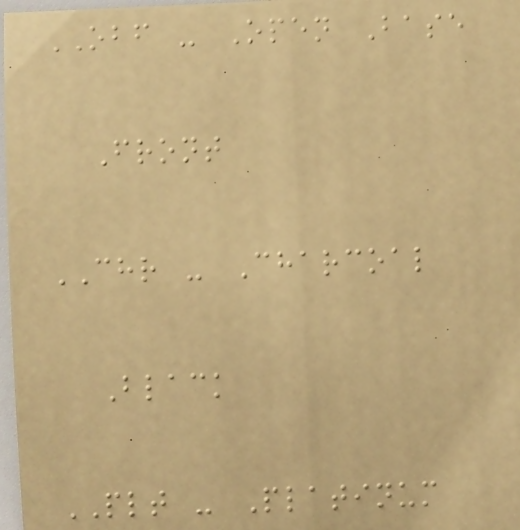OBF - Open Base
Front
CHR - Charcoal
Black
PLT - Platinum
